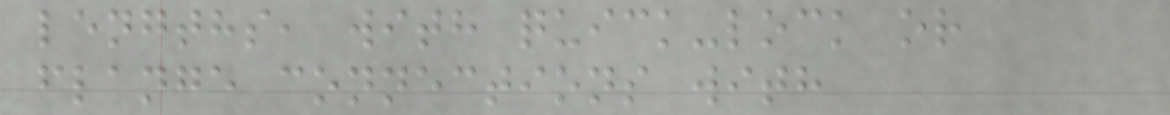lengths, with quick-lock or
flange connections with
